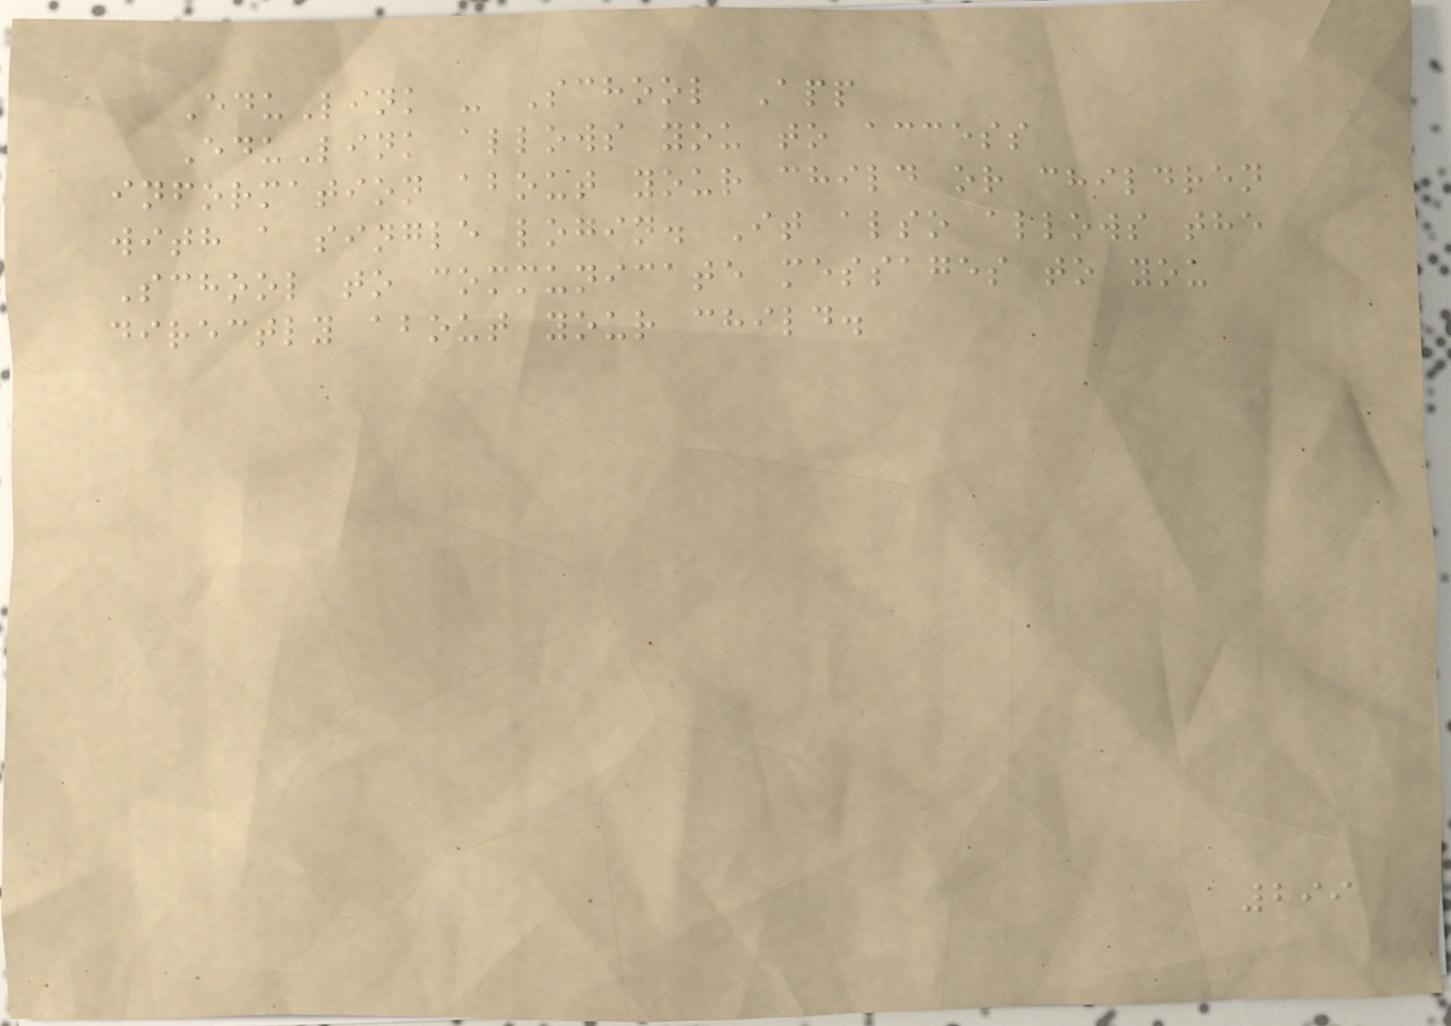EduLink - School App
EduLink allows you to access
information about your child or children
with a single login. It also allows the
School to communicate messages to you
directly about your child.
299
